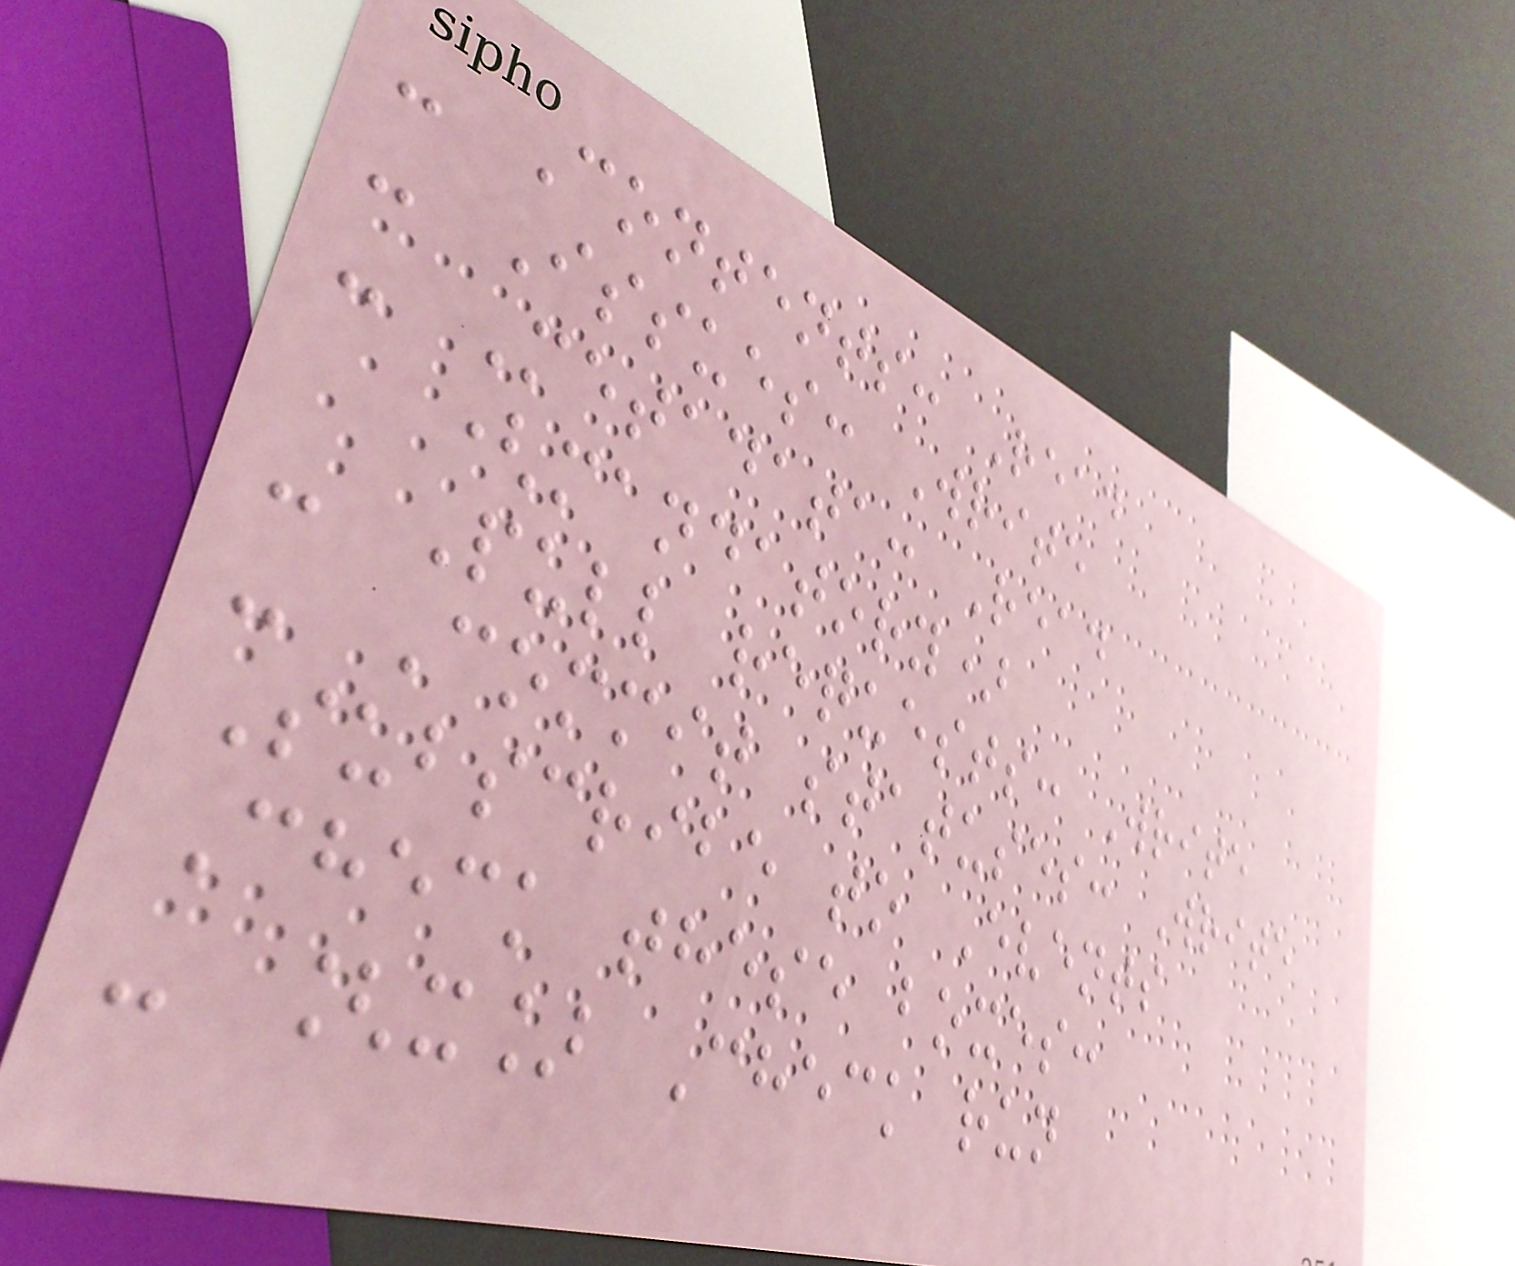- Contents: Read
- Issues: Write
- Metadata: Read
(mandatory)
- Pull requests: Write
- Commit statuses: Write
Subscribe to Events
Check these boxes:
- [x] Check run
